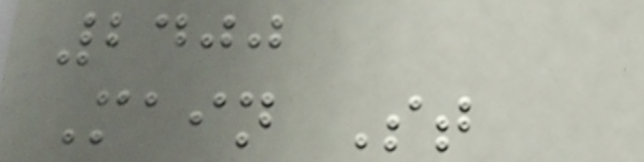2400
Main St
